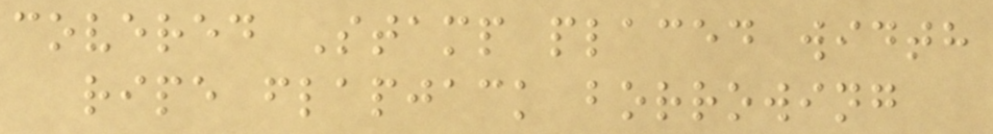covered Stamp placed width
ripe flapjack borrowing
